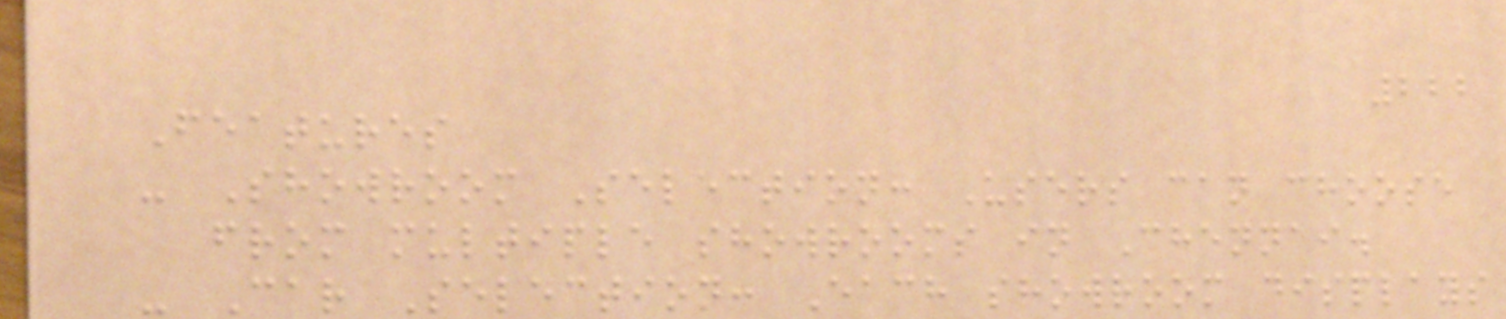222
Features
- Showroom Selection: Users can choose
from multiple showrooms in Chennai.
- Car Selection: Each showroom displays
